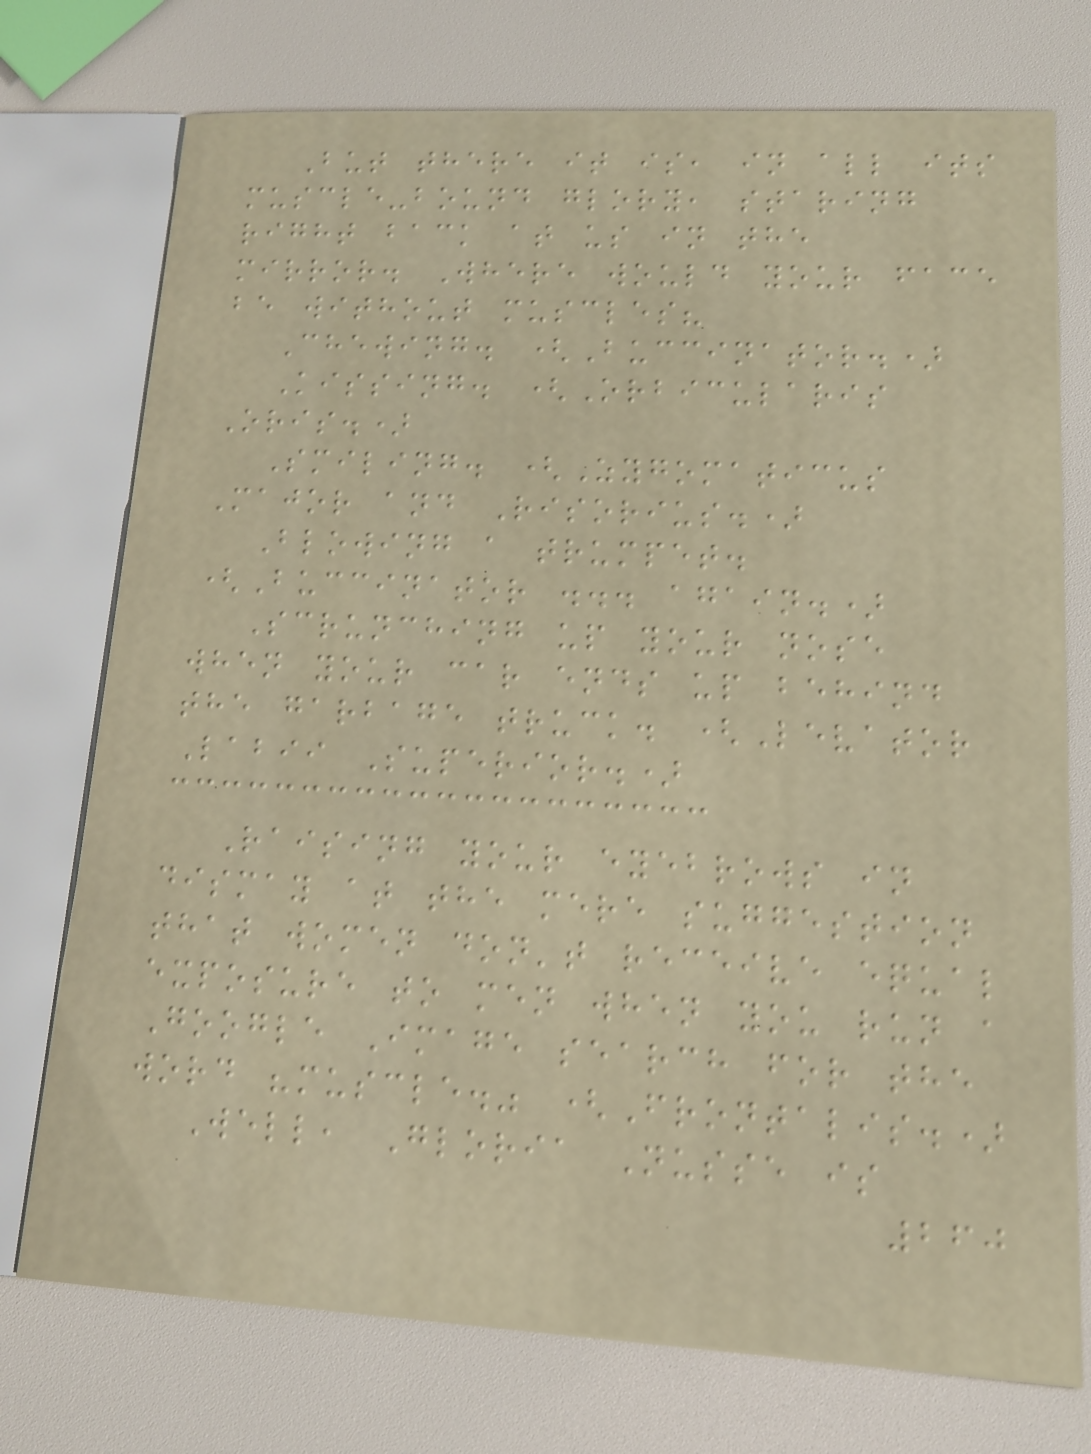But there it is, in all its
muscle-bound glory, staring
right back at us in the
mirror. Where would your face
be without muscles?
Chewing. (Buccinator.)
Kissing. (Orbicularis
Oris.)
Smiling. (Zygomaticus
Major and Risorius.)
Blowing a trumpet.
(Buccinator ... again.)
Scrunching up your nose
when your car ends up behind
the garbage truck. (Levator
Labii Superior.)
Raising your eyebrows in
dismay at the mere suggestion
that women don't receive equal
exposure to men when you run a
Google Image search for the
word "muscle." (Frontalis.)
Well, Gloria Nusse is
260
